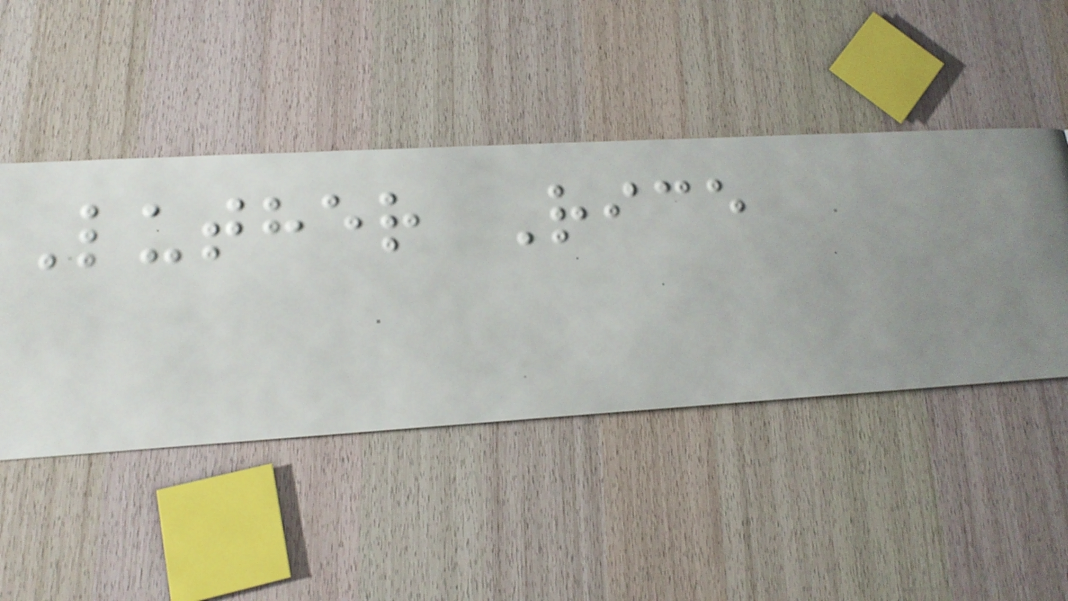Luther Rice
